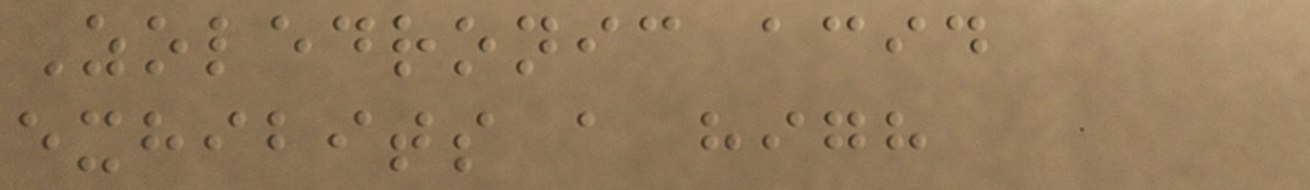Zoledronic acid
exhibits a high
